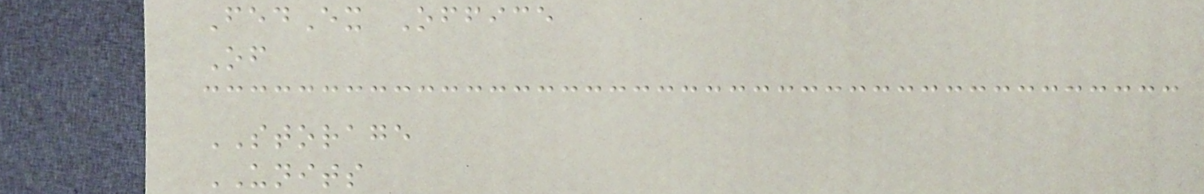FedEx Office
Of
STORAGE
UNITS
